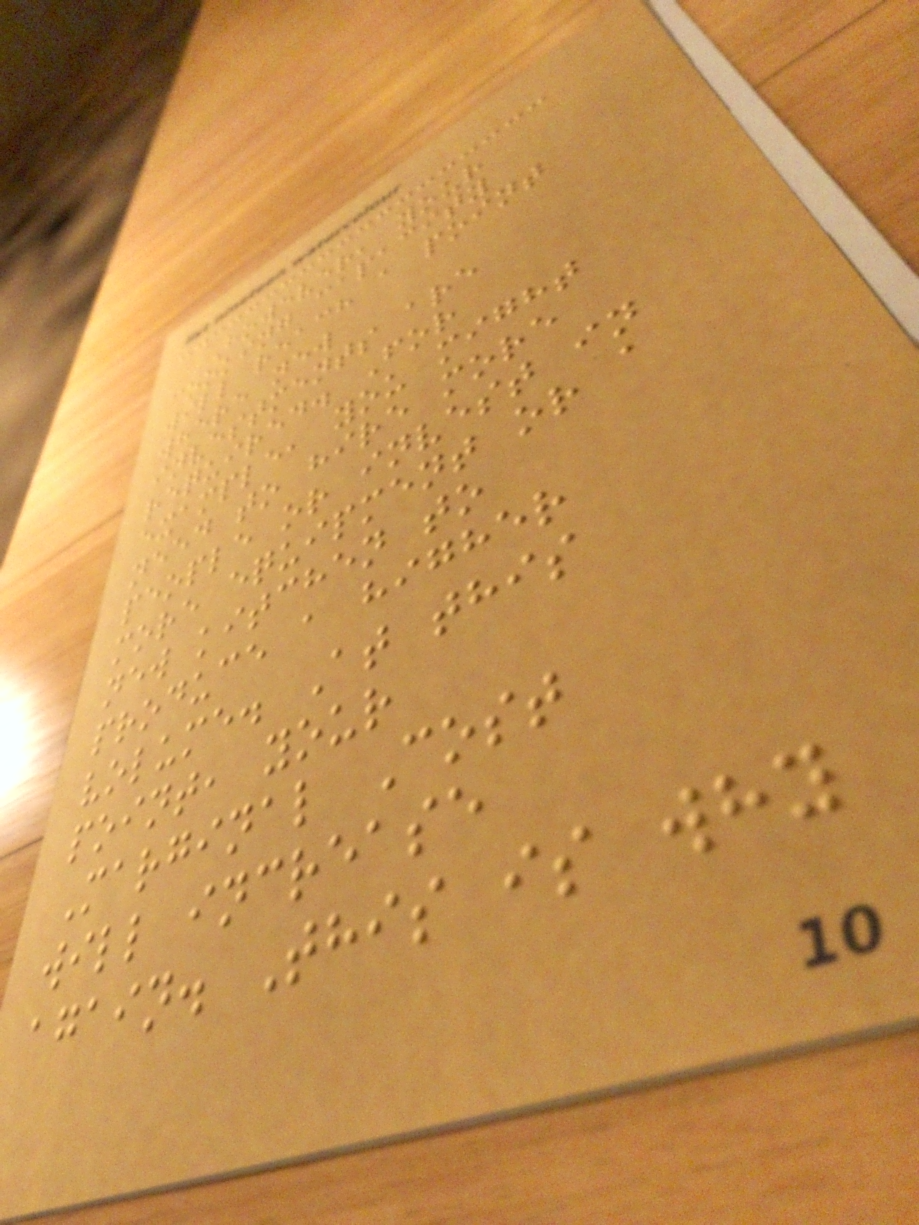However, your
cooking capacity
will reach a point
where new
investments are
required. For
example, you might
need to hire more
people or invest in
more equipment or a
new kitchen to
produce a higher
volume. At this
point, your
Marginal Cost
will increase
again. This is why
